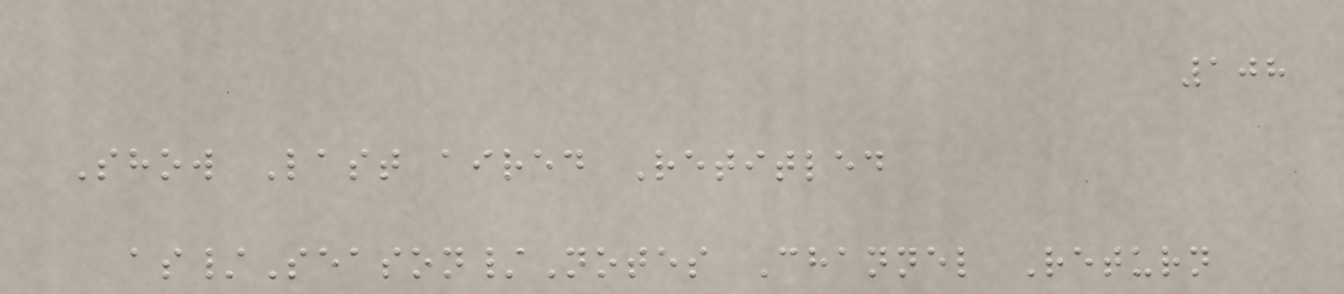108
Show Last aired Retitled
as/Season/Notes Channel Return
